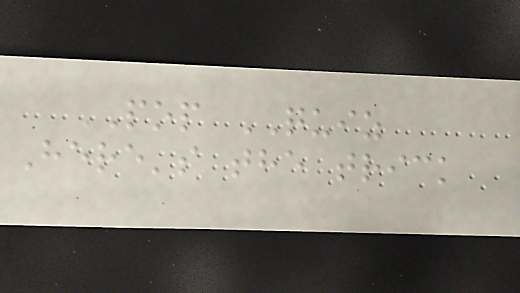POP QUIZ
Here's the trick
